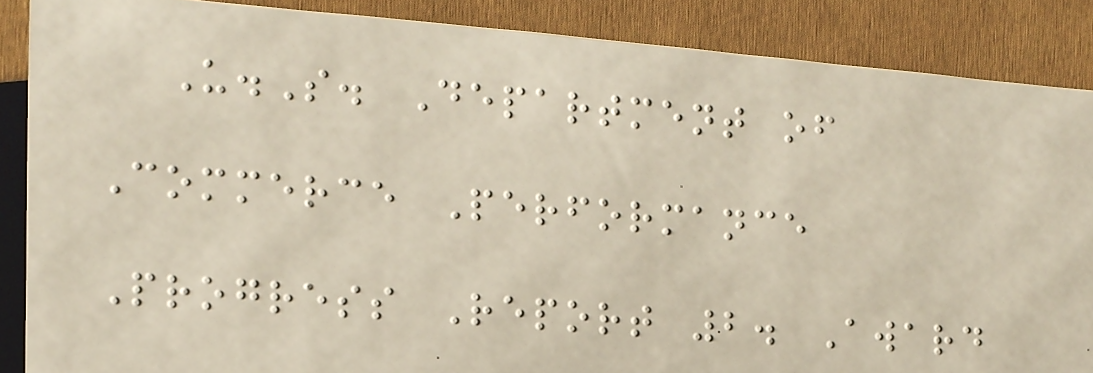U.S. Department of
Commerce Performance
Progress Report 2. Award
